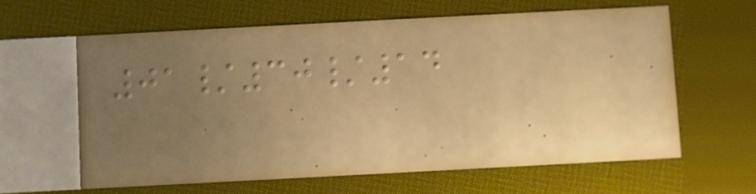01/30/14
